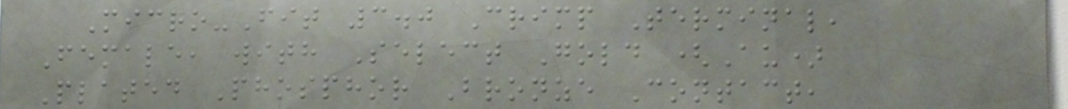Micro-Fit 3.0 Crimp Terminal,
Female, with Select Gold (Au)
Plated Phosphor Bronze Contact,
